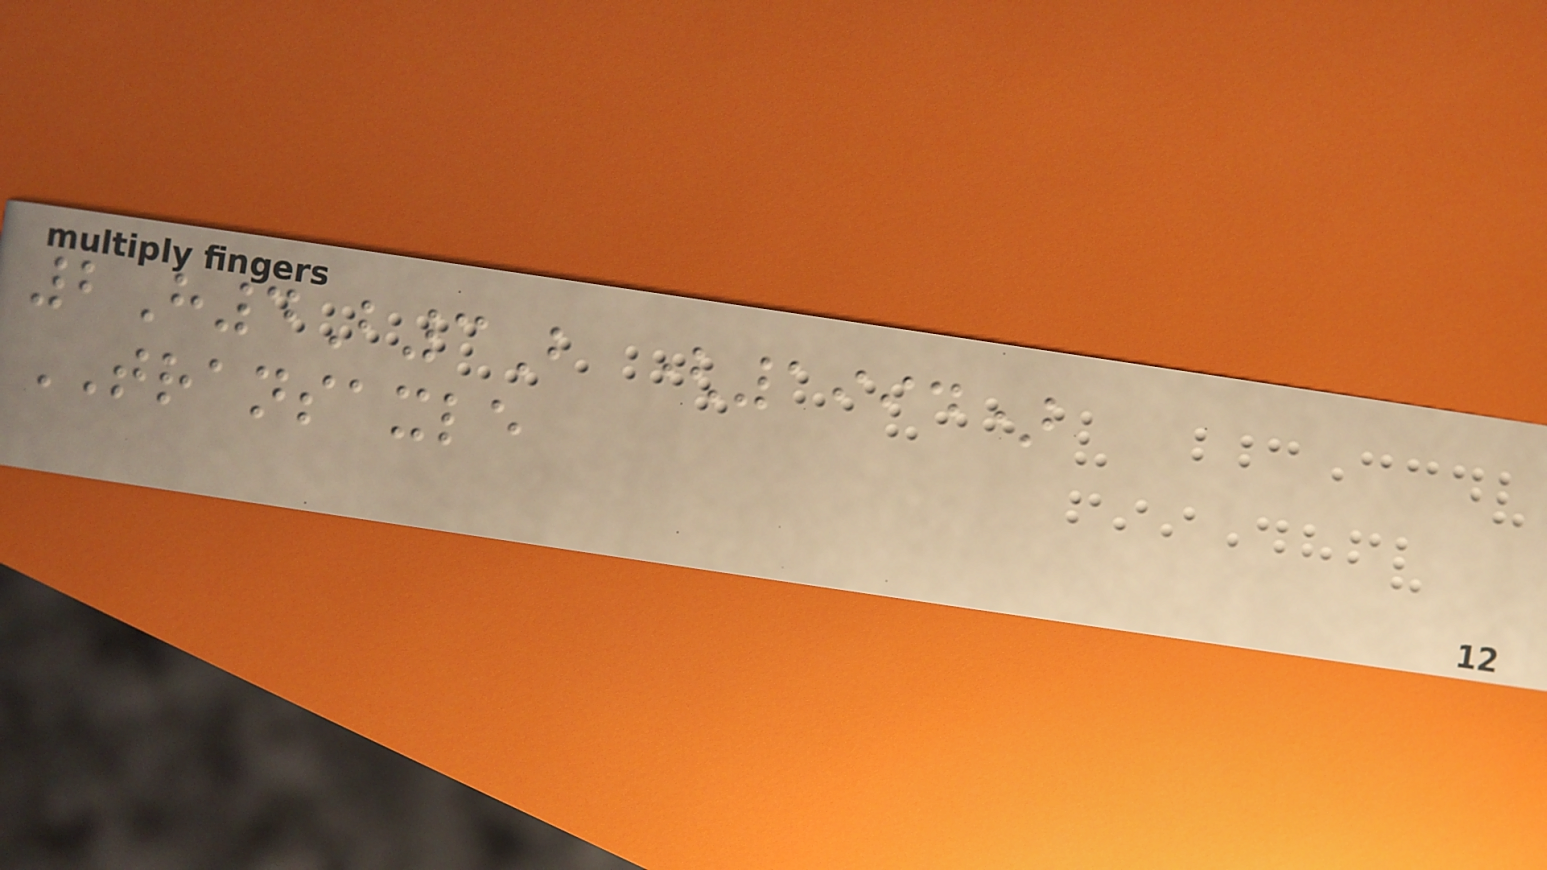2H4B3B (1994)
TRANSAXLE
